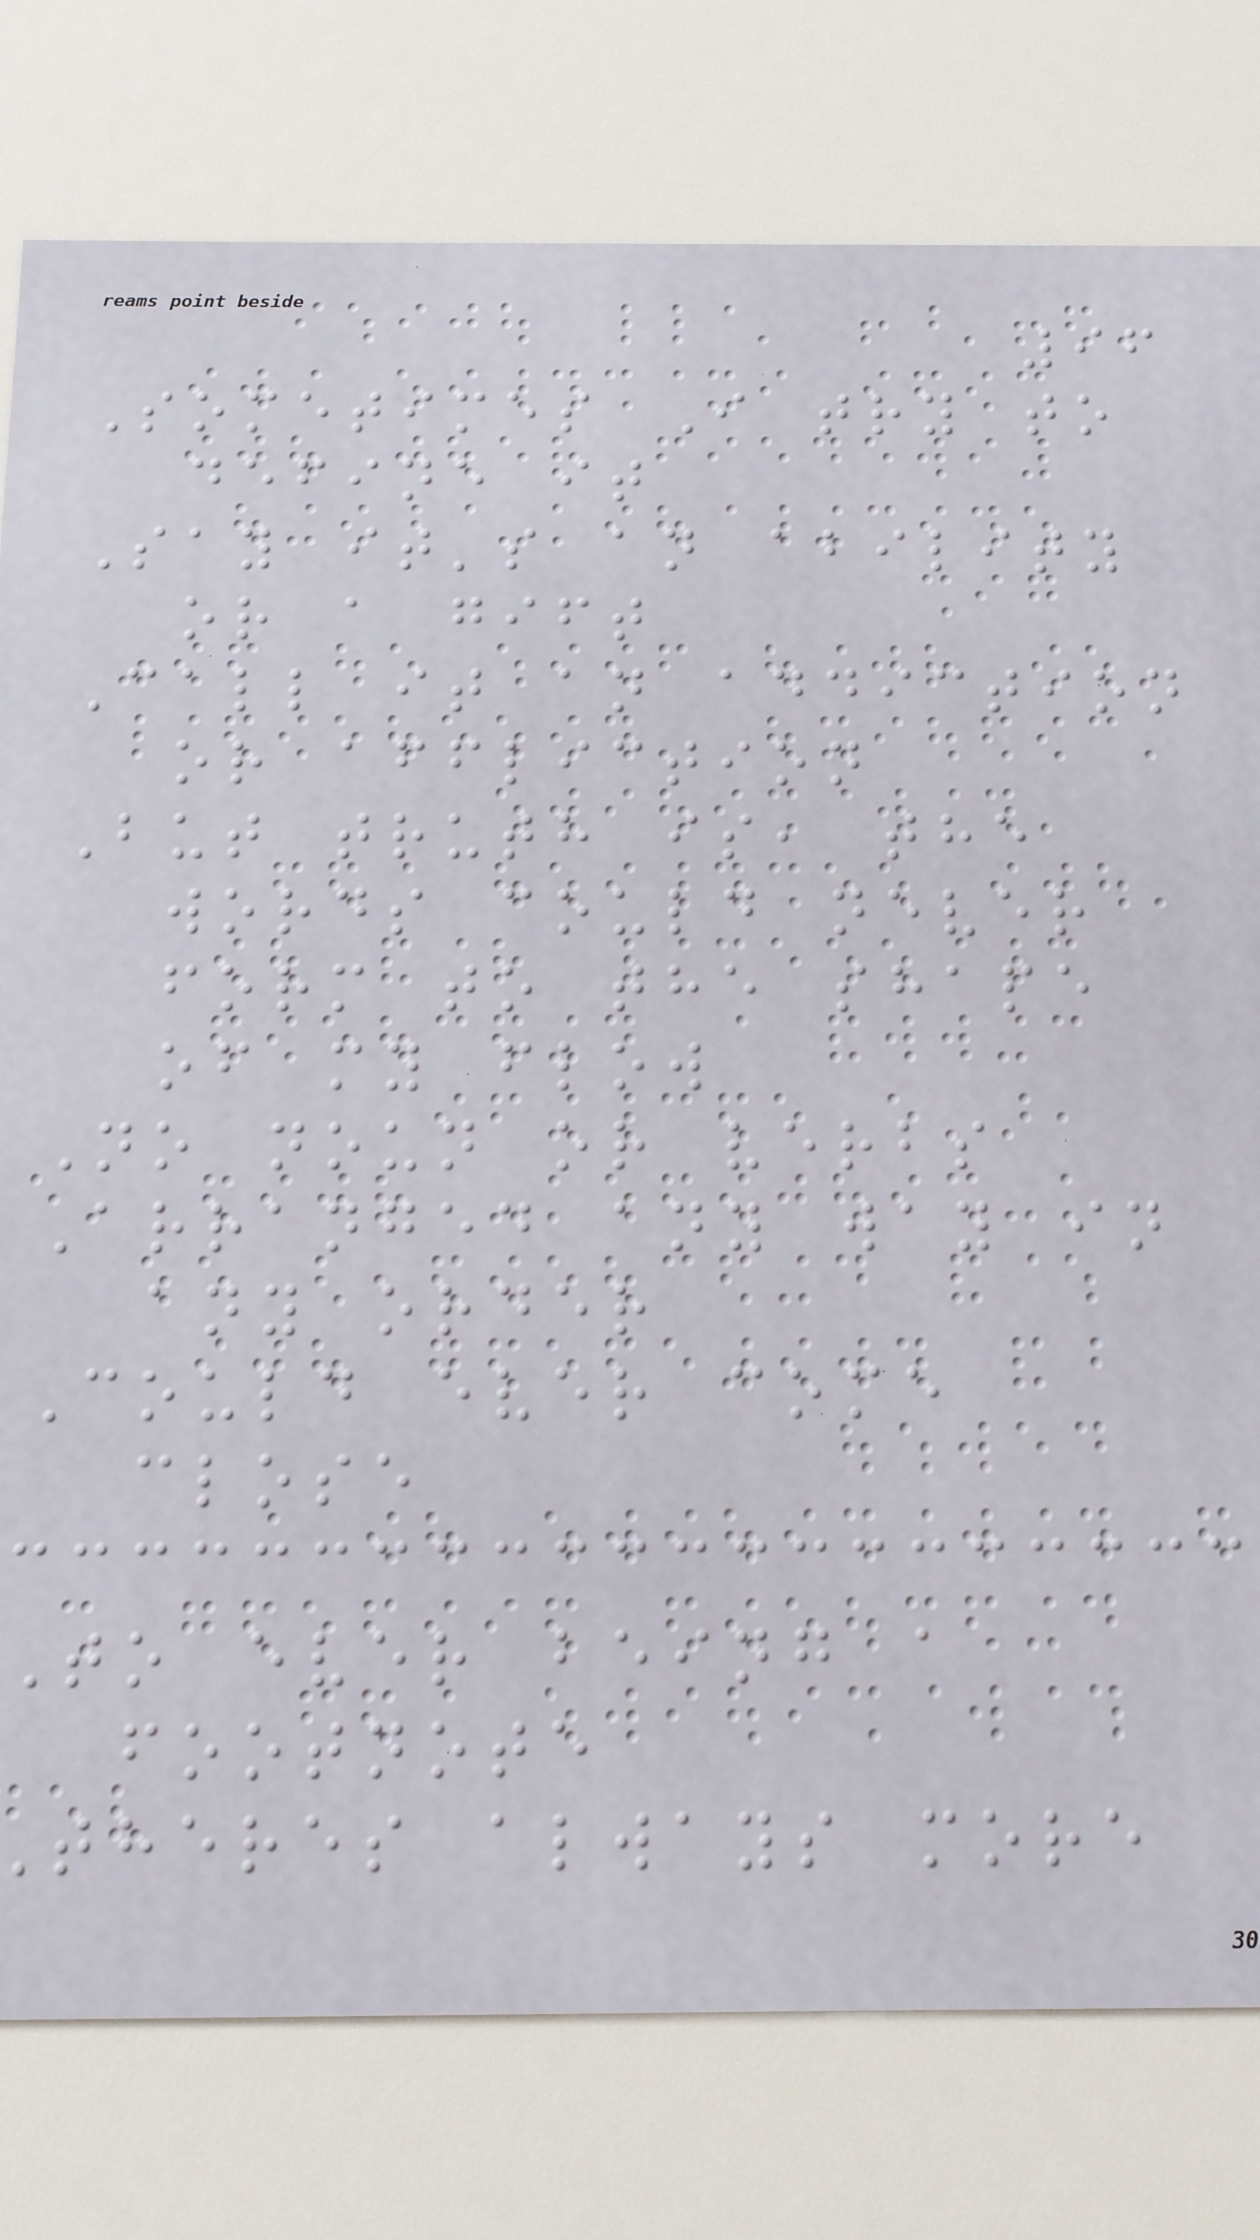96
Sometimes I try to
define it
Say it's an ability
or a gift
Call it an addiction
or affliction
But truth is, the
words could never
form to the shape
of my flow
No noun or verbs
Arranged any way in
any order
Could ever come
close
To ever being a
footnote
theres always more
